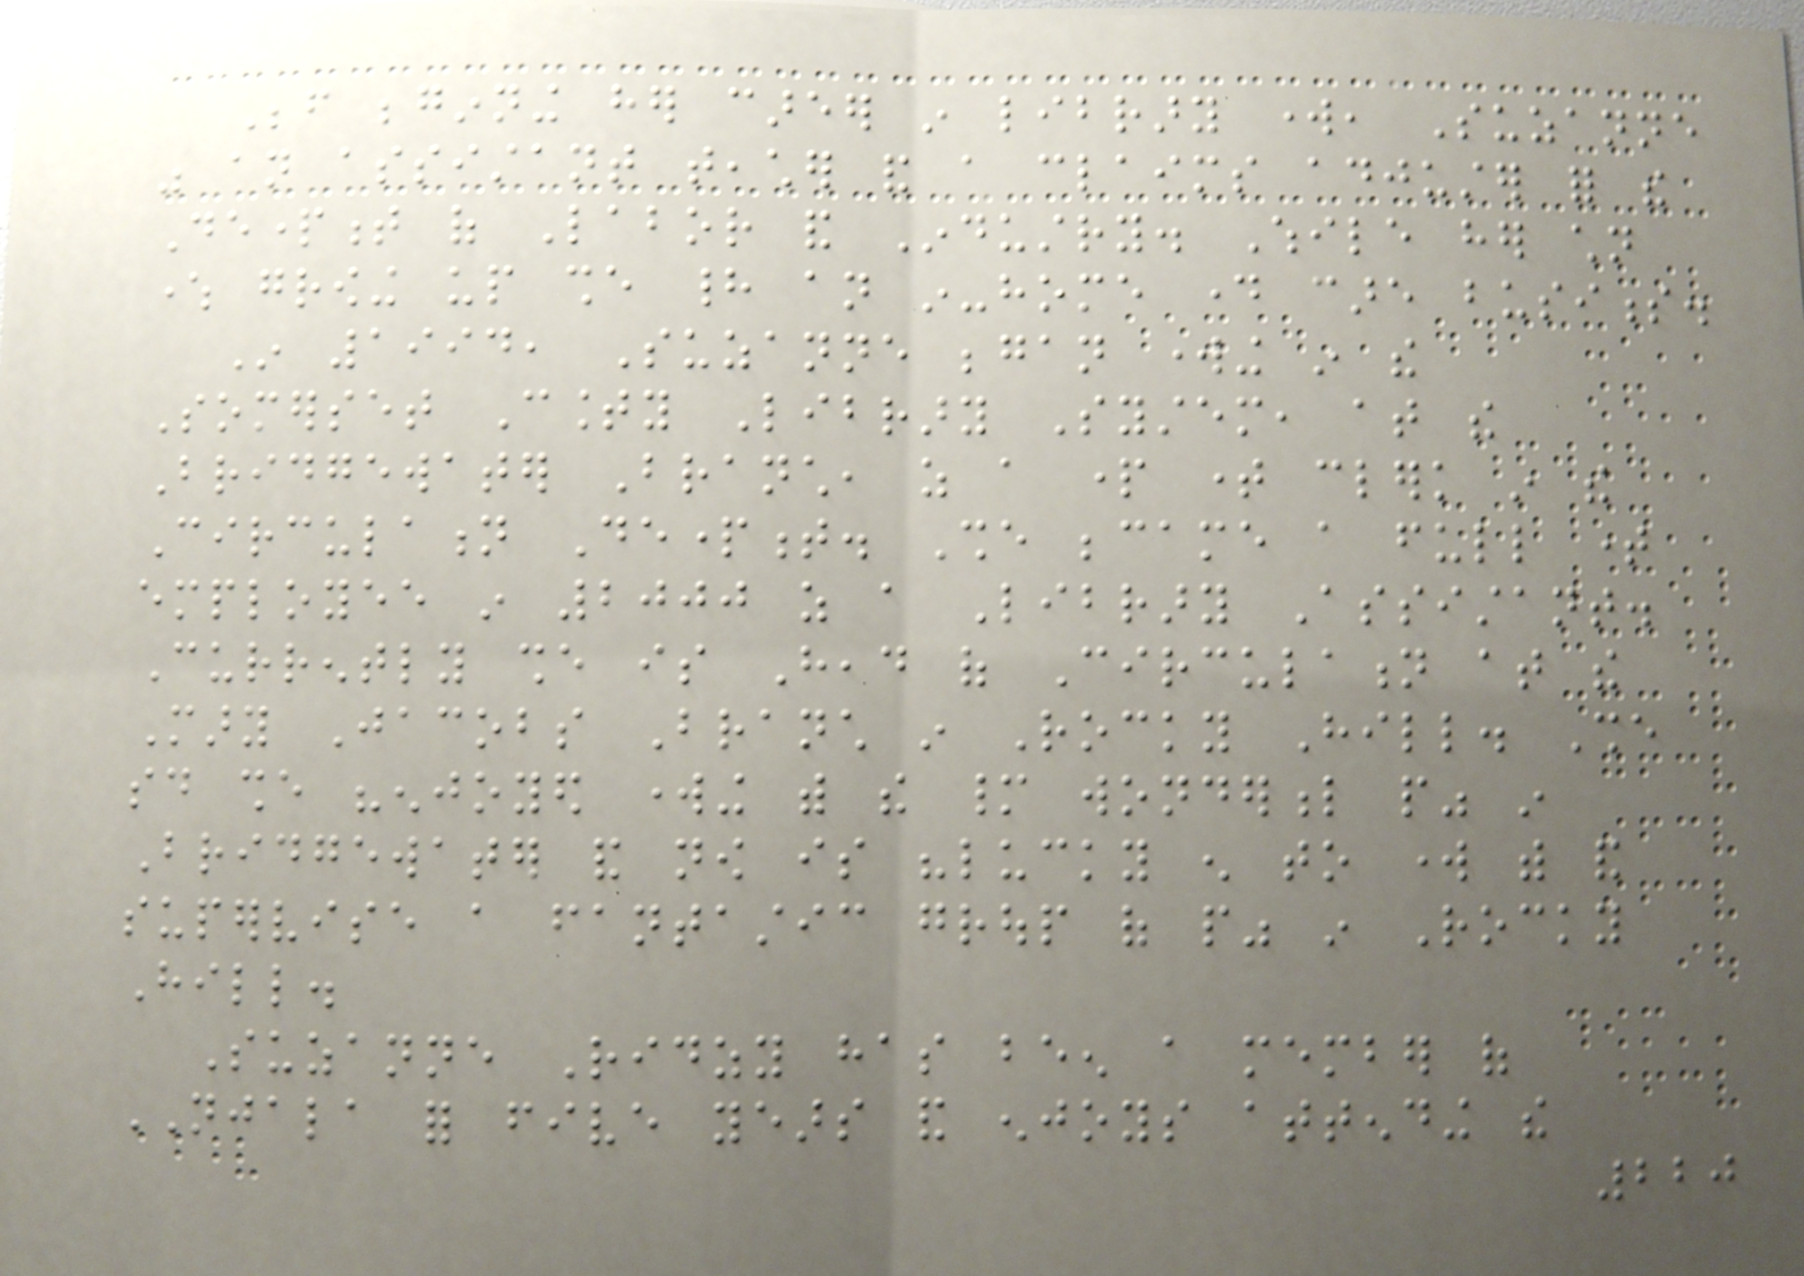Before beginning her career in library work, Suzanne
was an assistant teacher and a claims adjuster for the
Department of Labor and Industry. While her children
where growing up she had an in-home day care business.
In 1994, Suzanne began working in the
Somerset County Library System, at the
Bridgewater Branch, as a part time clerk in the
Circulation Department. She became a full time
employee in 2000 as a Library Assistant.
Currently she is Head of Circulation at the
Mary Jacobs Branch in Rocky Hill. She
said she "enjoyed working with the many wonderful people" in
Bridgewater and now is "lucky enough to work with and
supervise a fantastic group of people" in Rocky
Hill.
Suzanne Ridzy has been a member of
NJALA for five years and enjoys attending the
220
